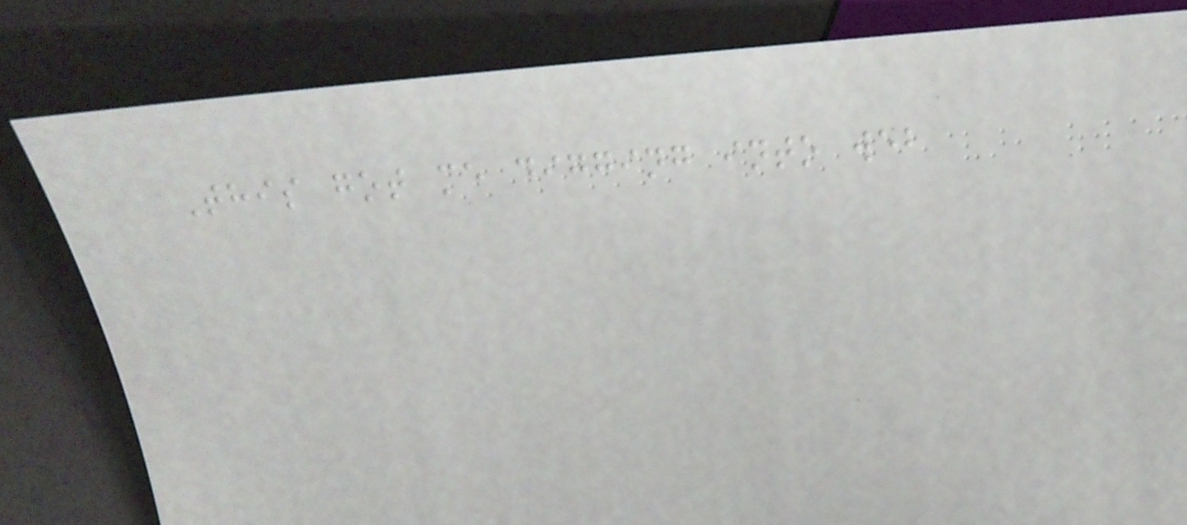This got me digging into web
